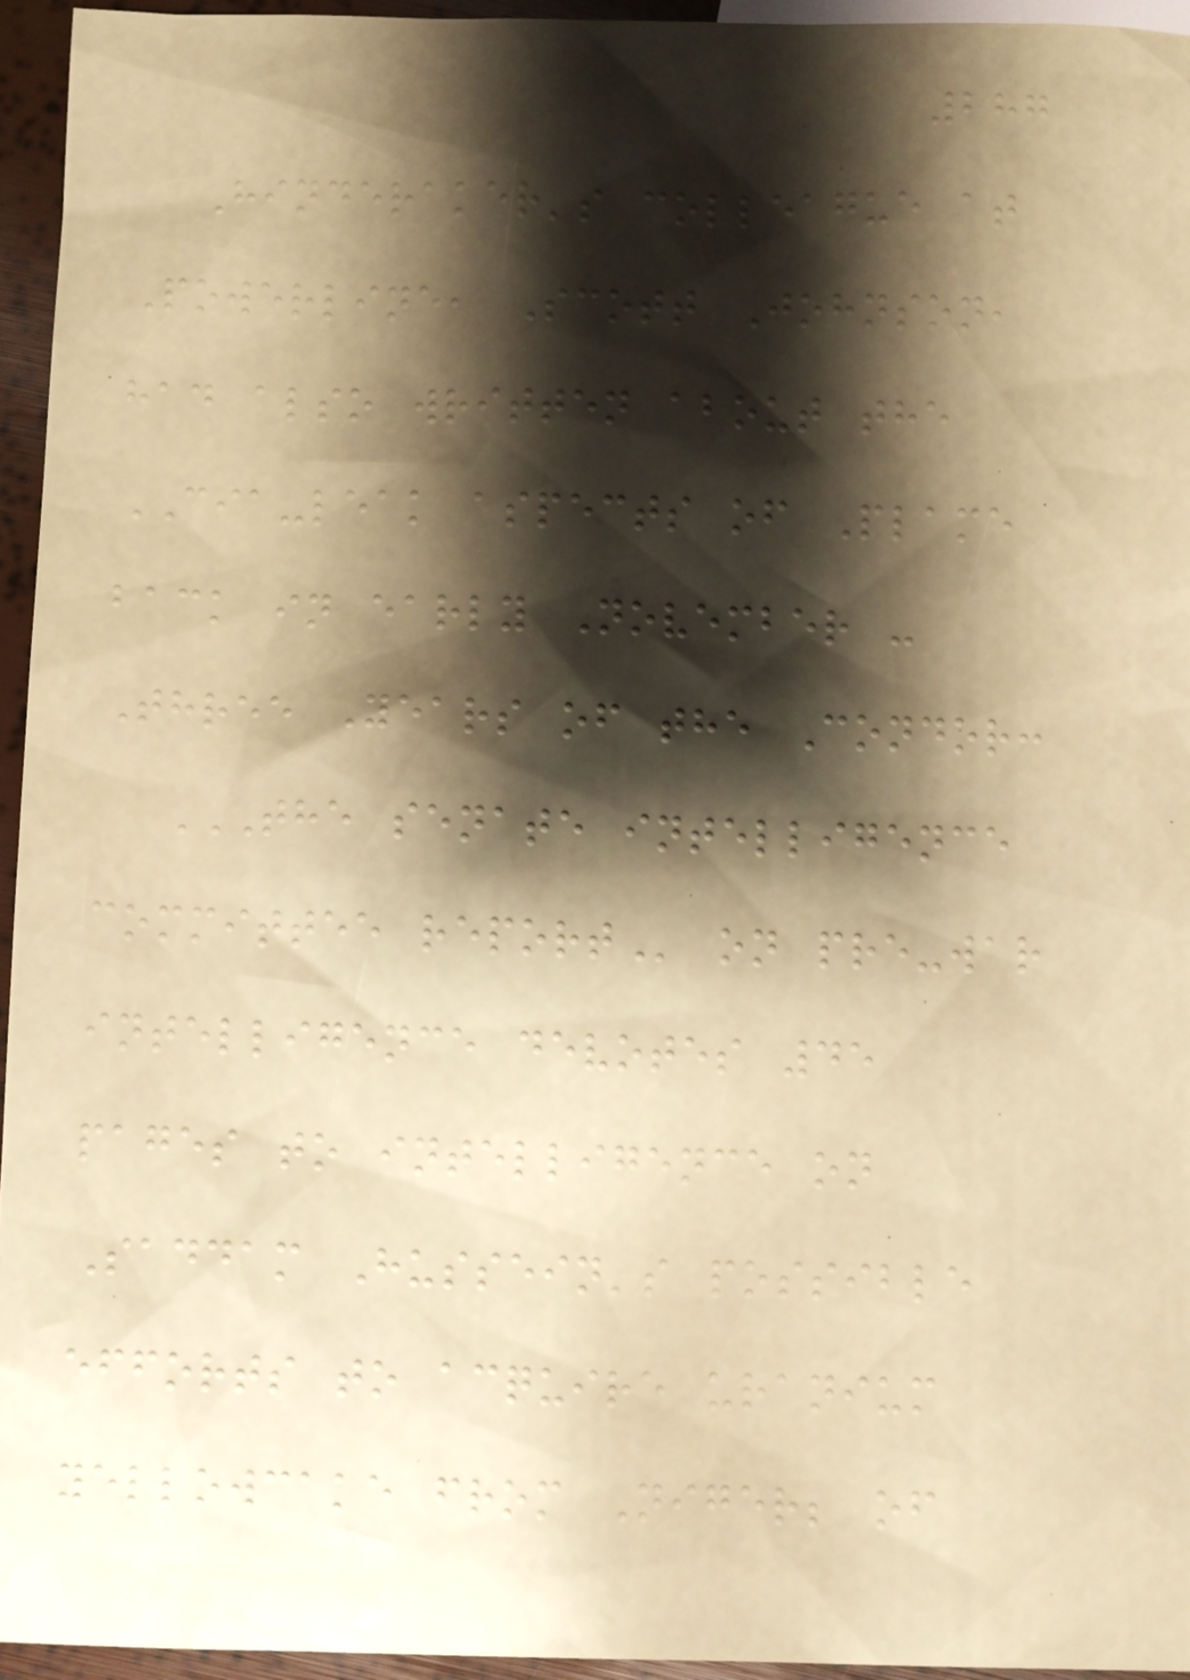287
Hinderaker's colleague at
Powerline, Scott Johnson,
had also written about the
CIA-leak aspects of Plame
back in early November -
Three Years of the Condor:
THE SENATE INTELLIGENCE
COMMITTEE REPORT on pre-war
intelligence devotes 45
pages to intelligence on
Saddam Hussein's possible
efforts to acquire uranium
yellowcake from Niger; of
